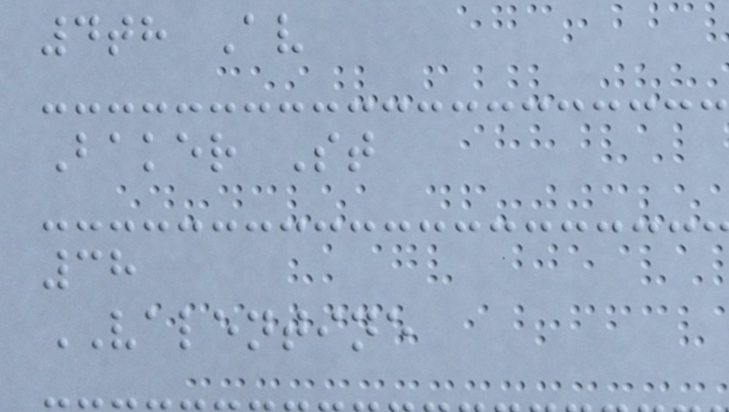4th Av
Baker St
38
VALENTINE
